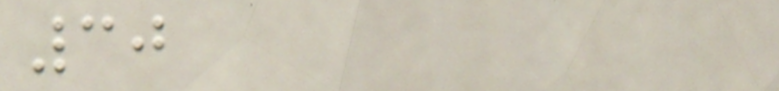30
